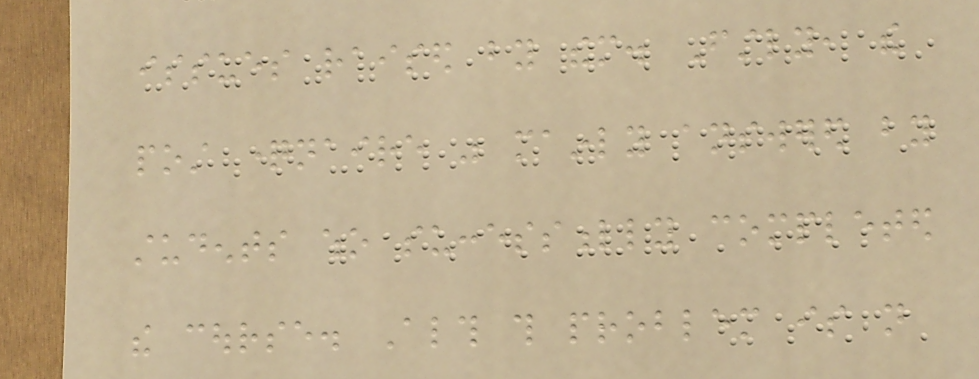issues raised by them. Firstly, the
post questionnaire was mainly answered by
students who successfully completed
the course. Although this problem is not
